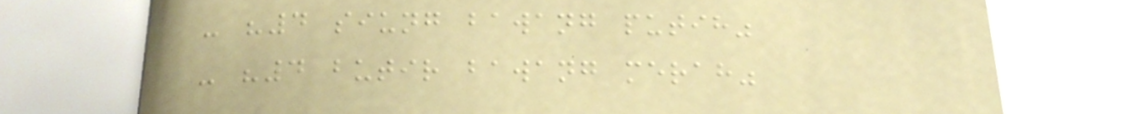- "4 siung bawang putih"
- "4 butir bawang merah"
